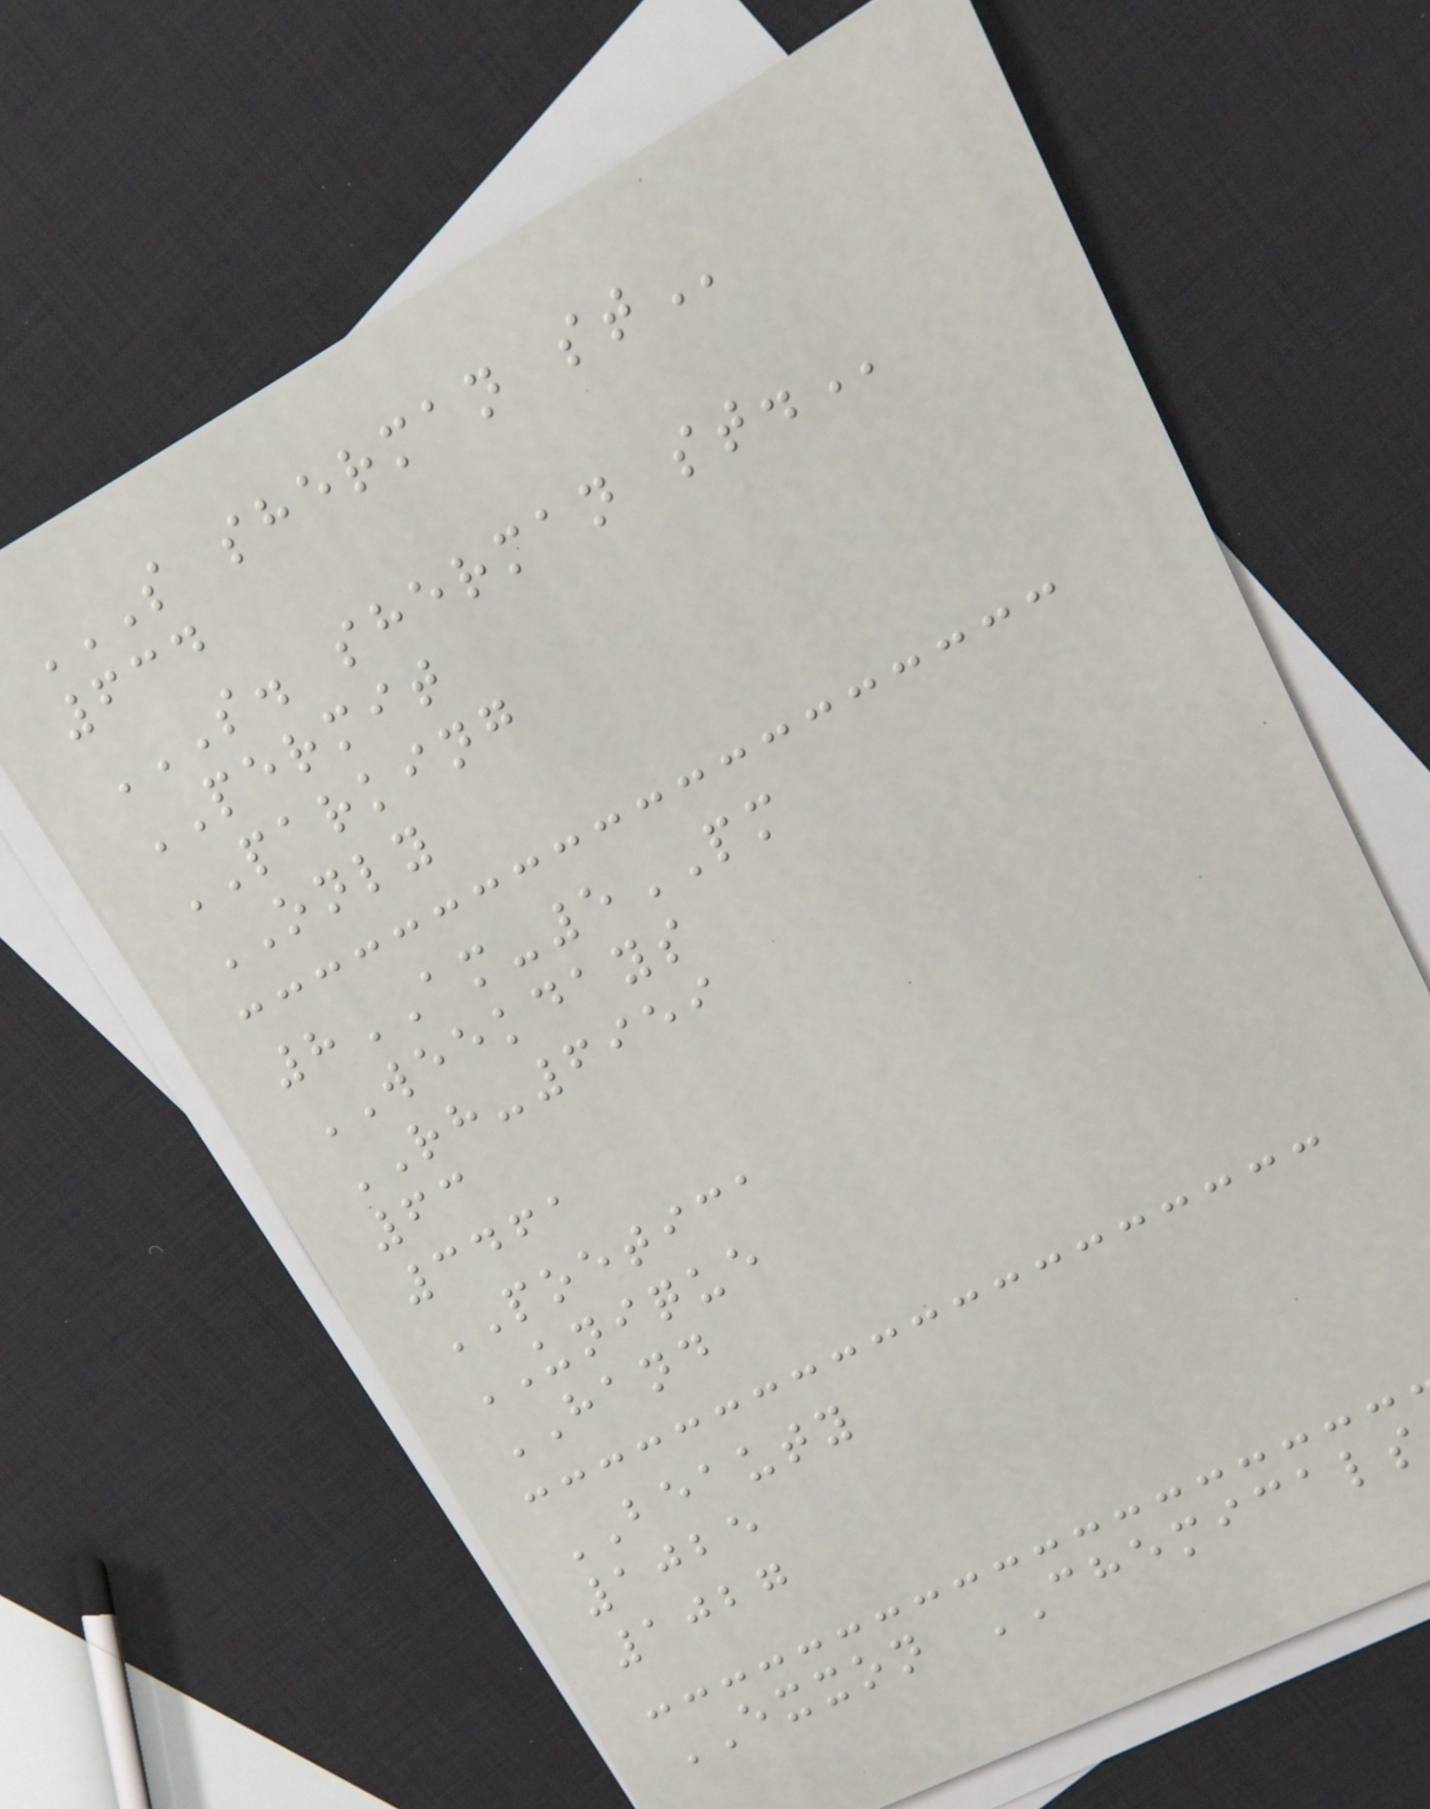S SHERMAN ST
634
S. SHERMAN ST.
PERMIT
PARKING
ONLY
8AM-5PM
WEEKDAYS
RH-6959
63
3461
POETICA
UNIQUE
HAND
BEAUTY
1025
1027
EXXON CHEMICALS
